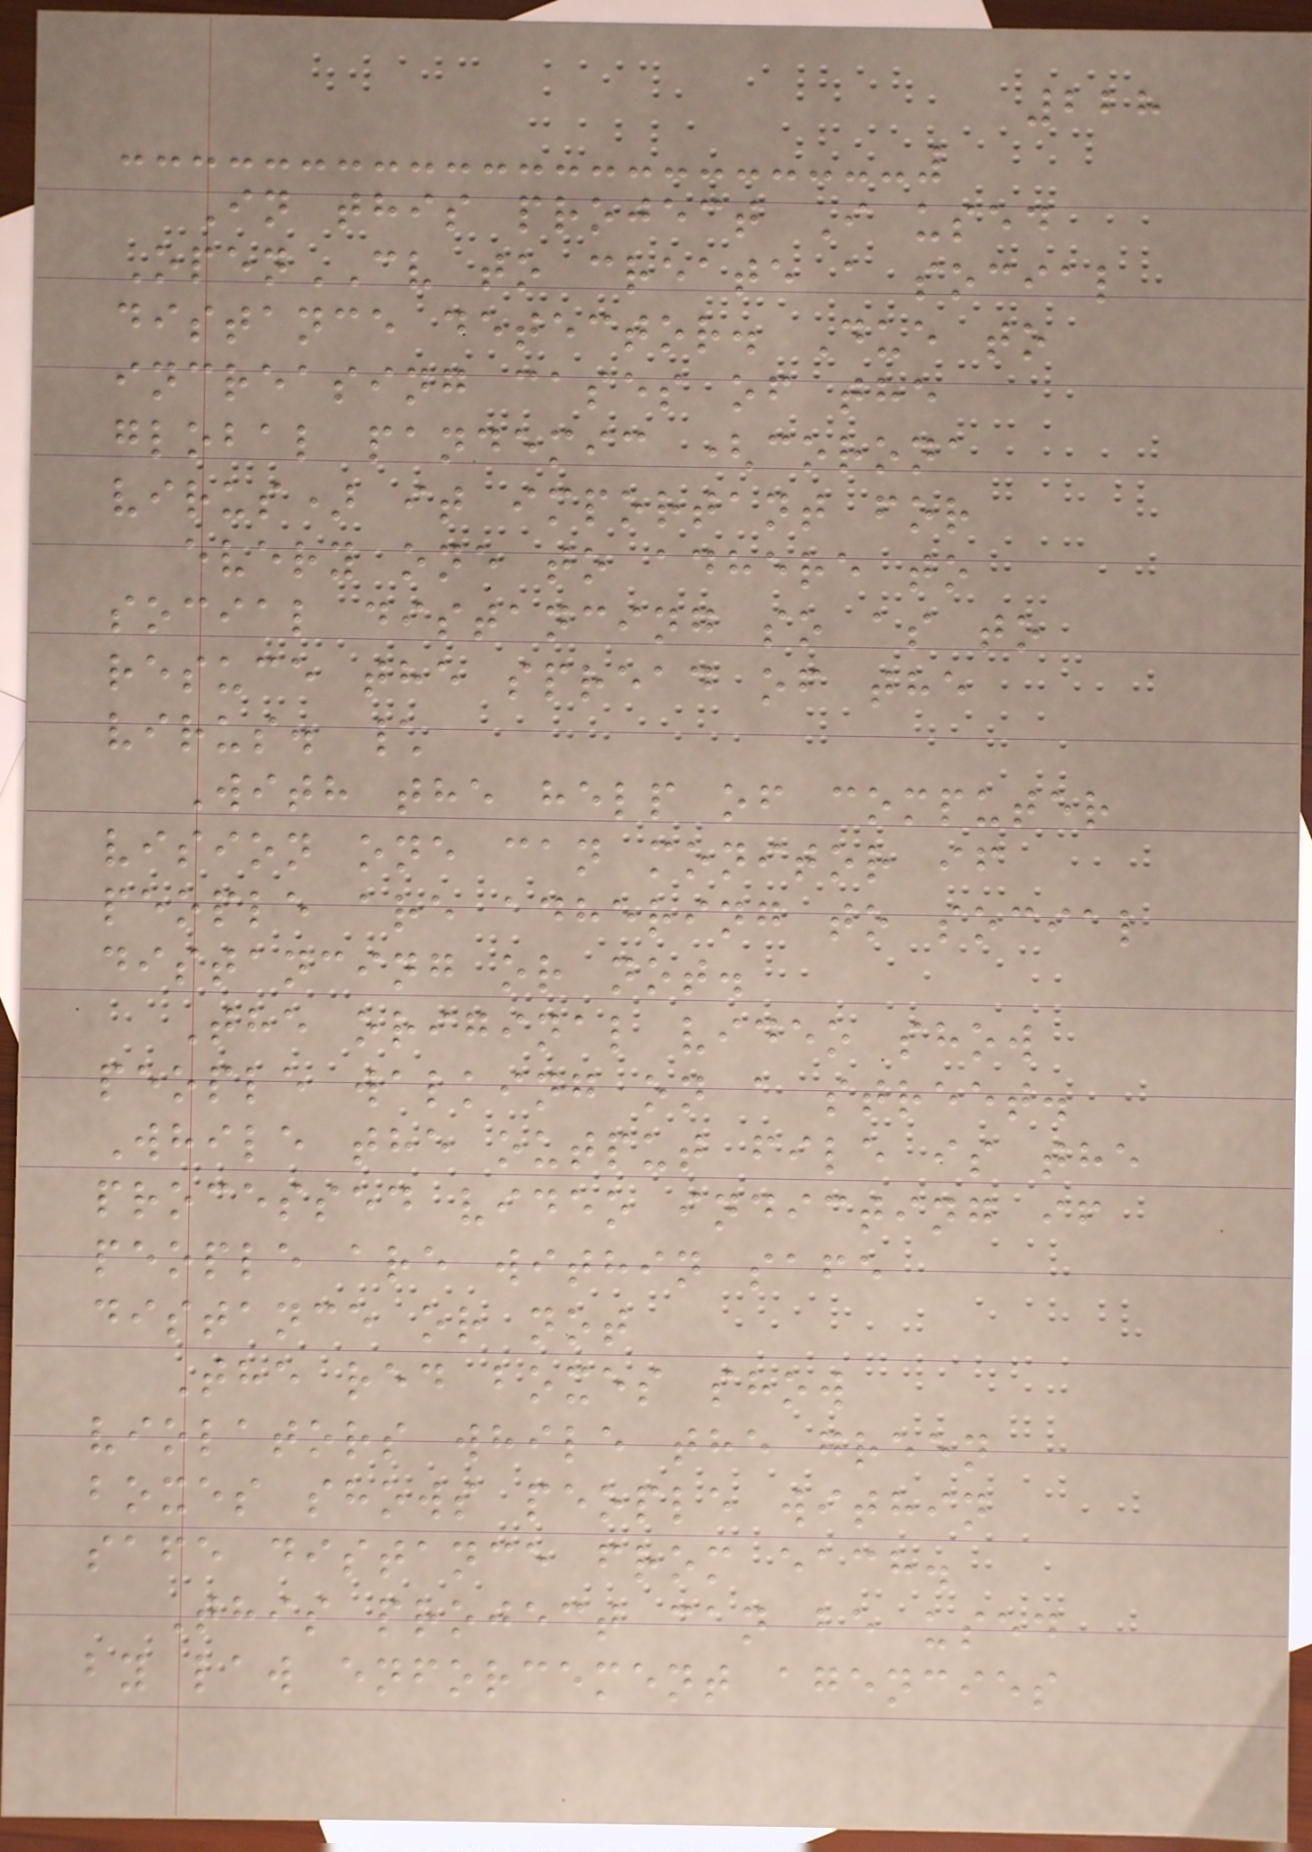228
In this project I used
OpenCV to create a social
distance detector. Due to
increasing cases of the
global pandemic (corona
virus) it important for
every one to adhere to
social distancing so as to
resuce the spread of the
virus. \
With the help of computer
vision one can monitor if
people are adhering to social
distancing or not.
The original video show
people walking on a street.
While the output file is the
processed video indicting if
people are within safe
distance or not
The red boxes show
violators while the green
boxes shows people within
safe distance from each.
This project can be used
by law enforcement agencies
